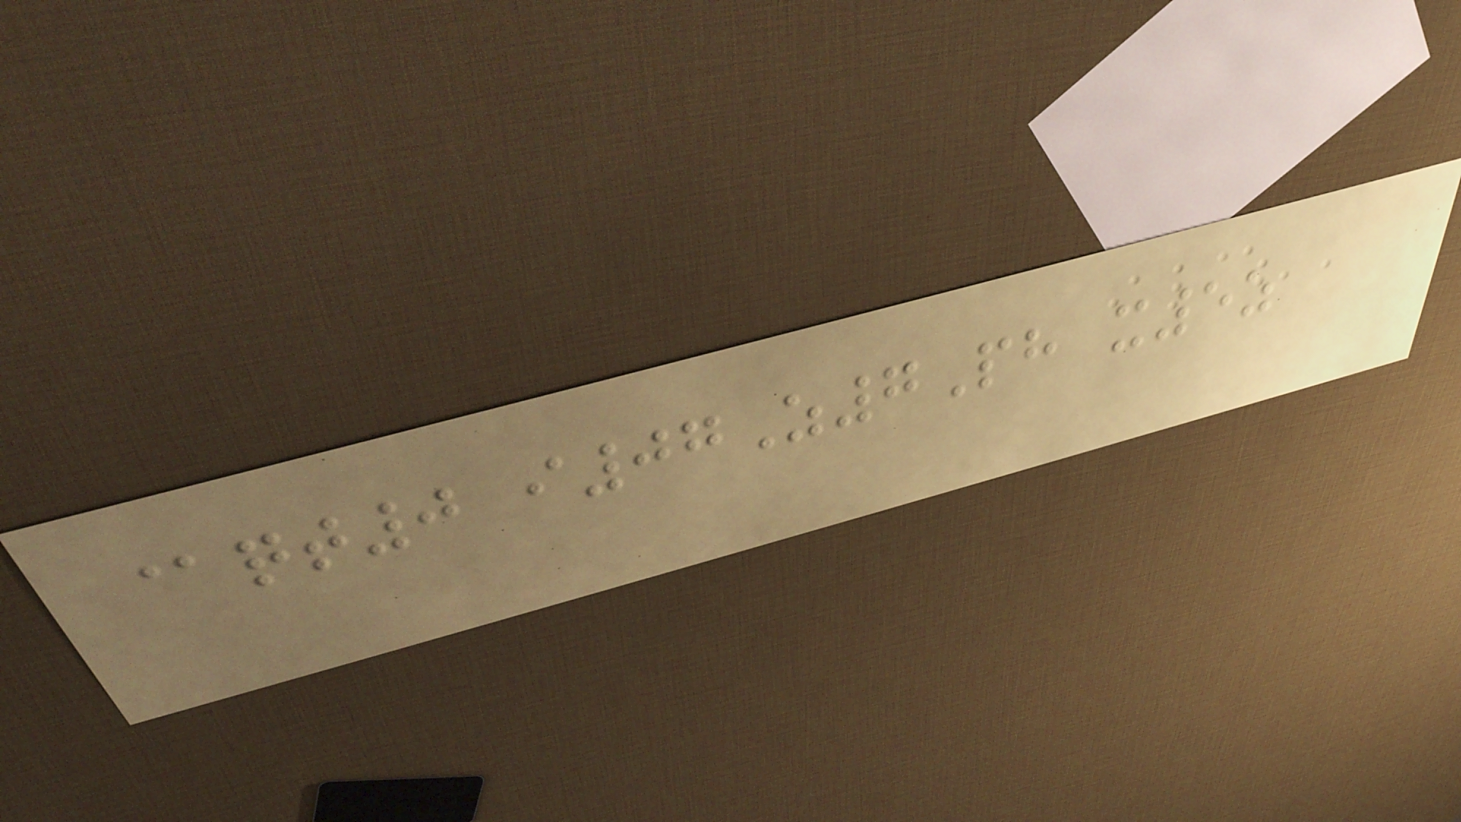@qt0 i07Z7Ph x5z
